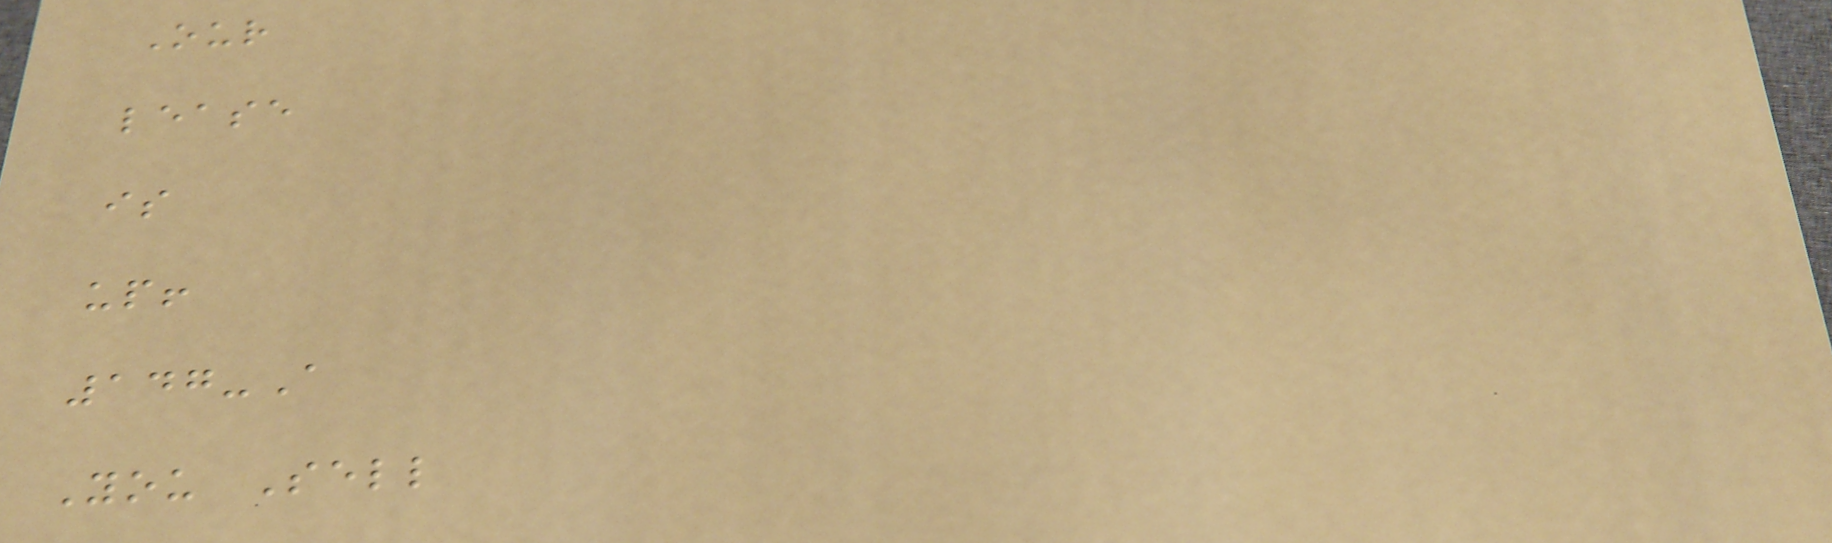Our
lease
is
up!
147-A
You Sell
